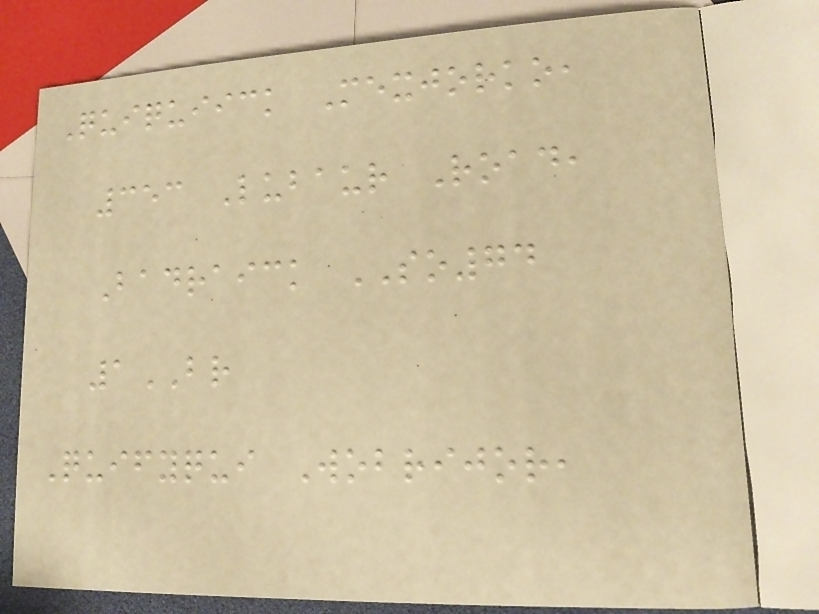Quiquiick Mexjorko,
353 Lubaur Road,
Badraick SO74
1BR
Quifyqui Wobrijor,
